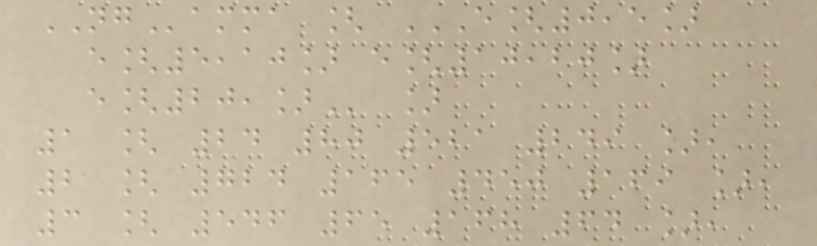NGamma [ E[0,5]
E[5,10] E[10,20]
E[20,] ]
1 [ 24 80 521 249 ],
2 [ 724 165 450 169 ],
3 [ 546 65 168 64 ],
